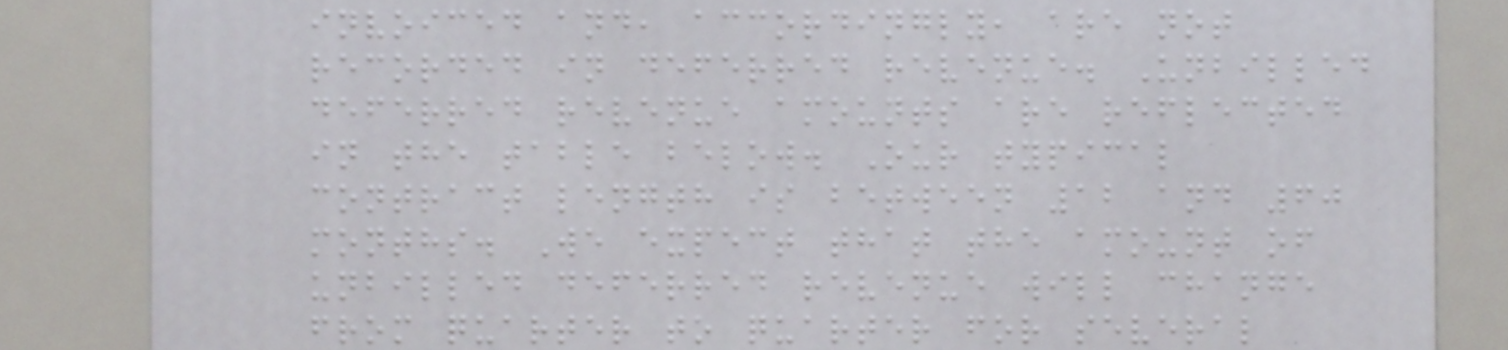invoiced and, accordingly, are not
recorded in deferred revenue. Unbilled
deferred revenue amounts are reflected
in the table below. Our typical
contract length is between 12 and 60
months. We expect that the amount of
unbilled deferred revenue will change
from quarter to quarter for several
